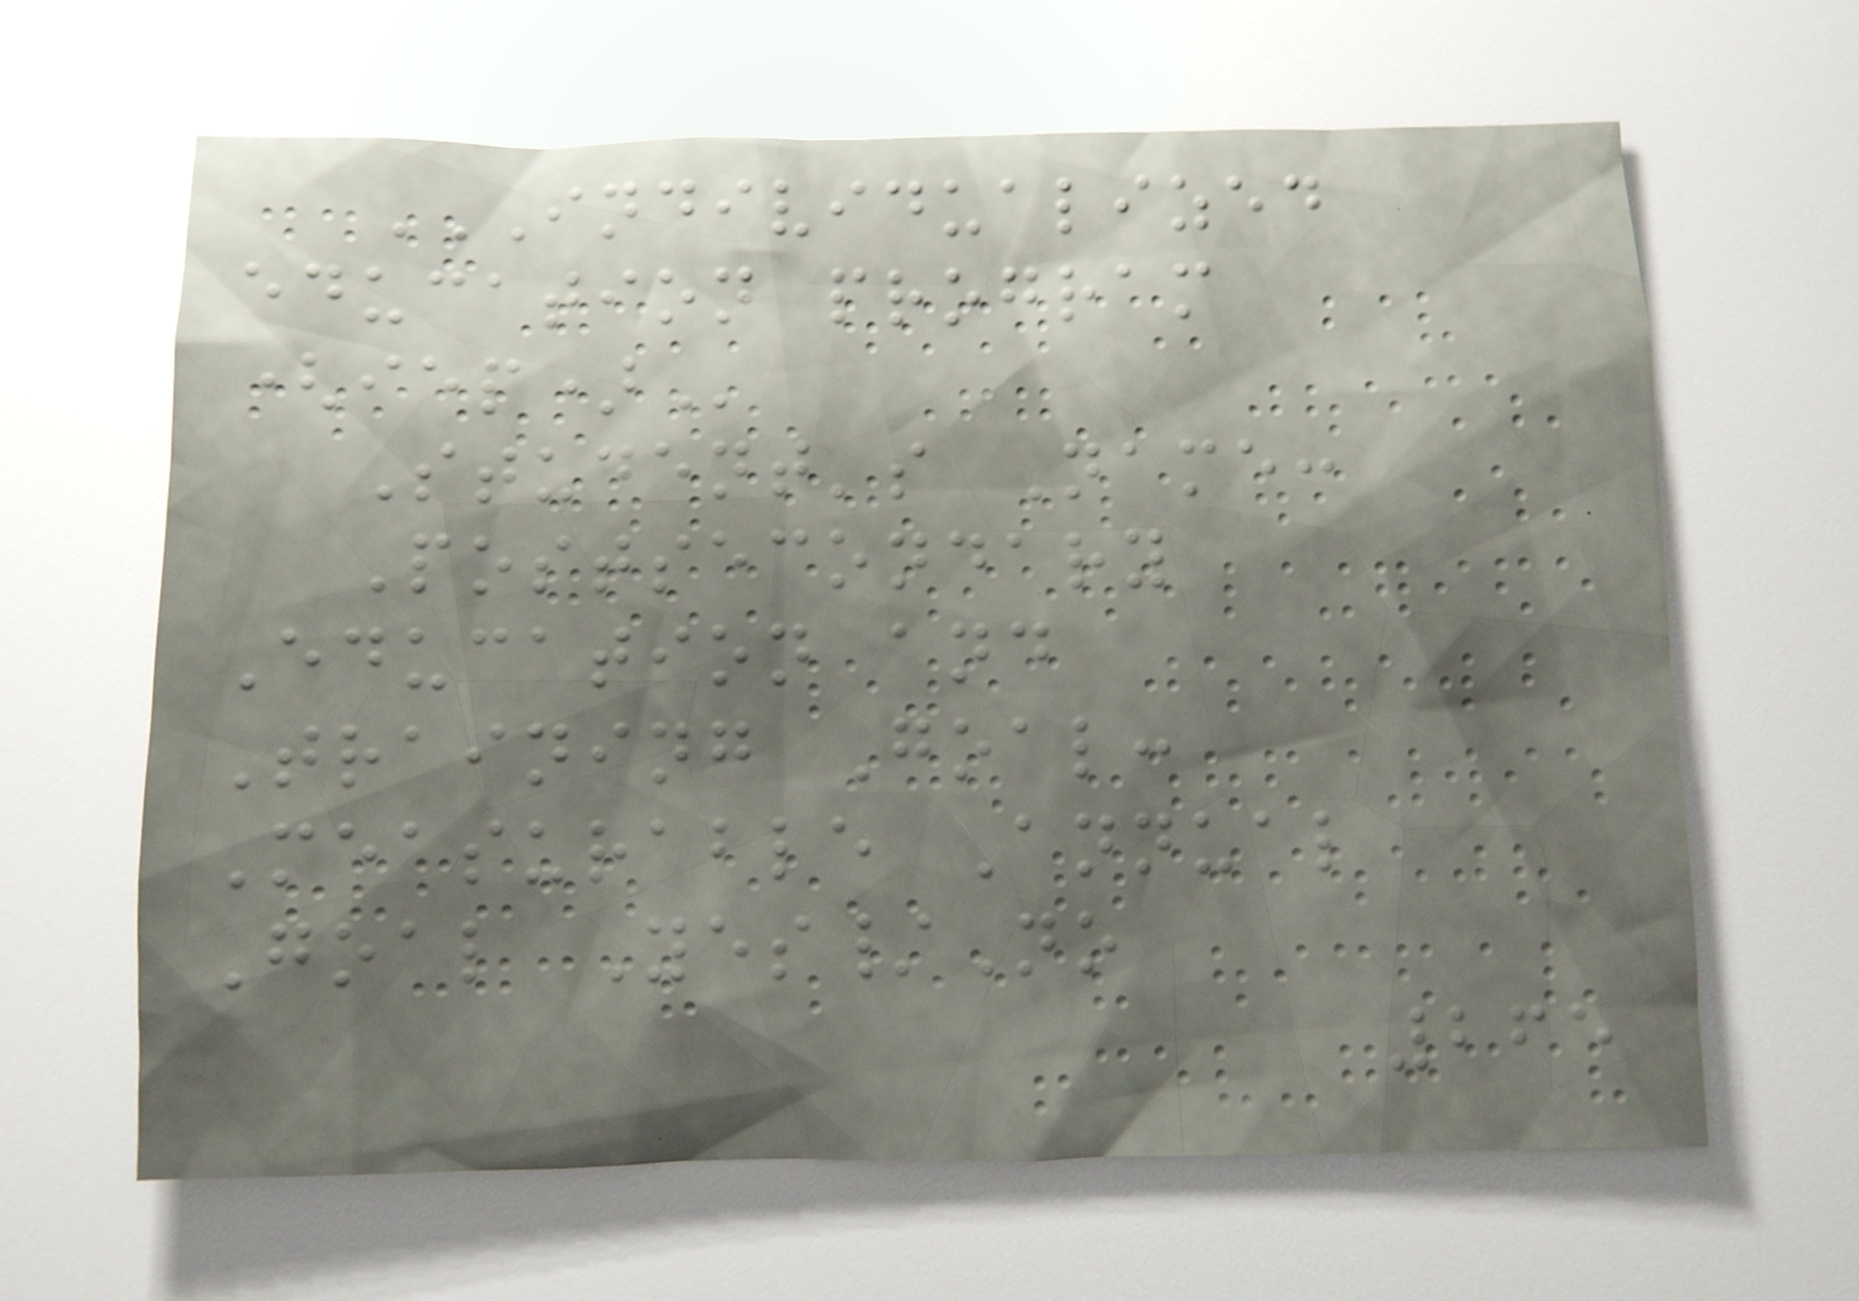INDIVIDUALIZED
EDUCATION PROGRAM
(IEP)
Student's Name:
Postsecondary
Education and
Training Goal:
Measurable Annual
Goal Yes/No
265
